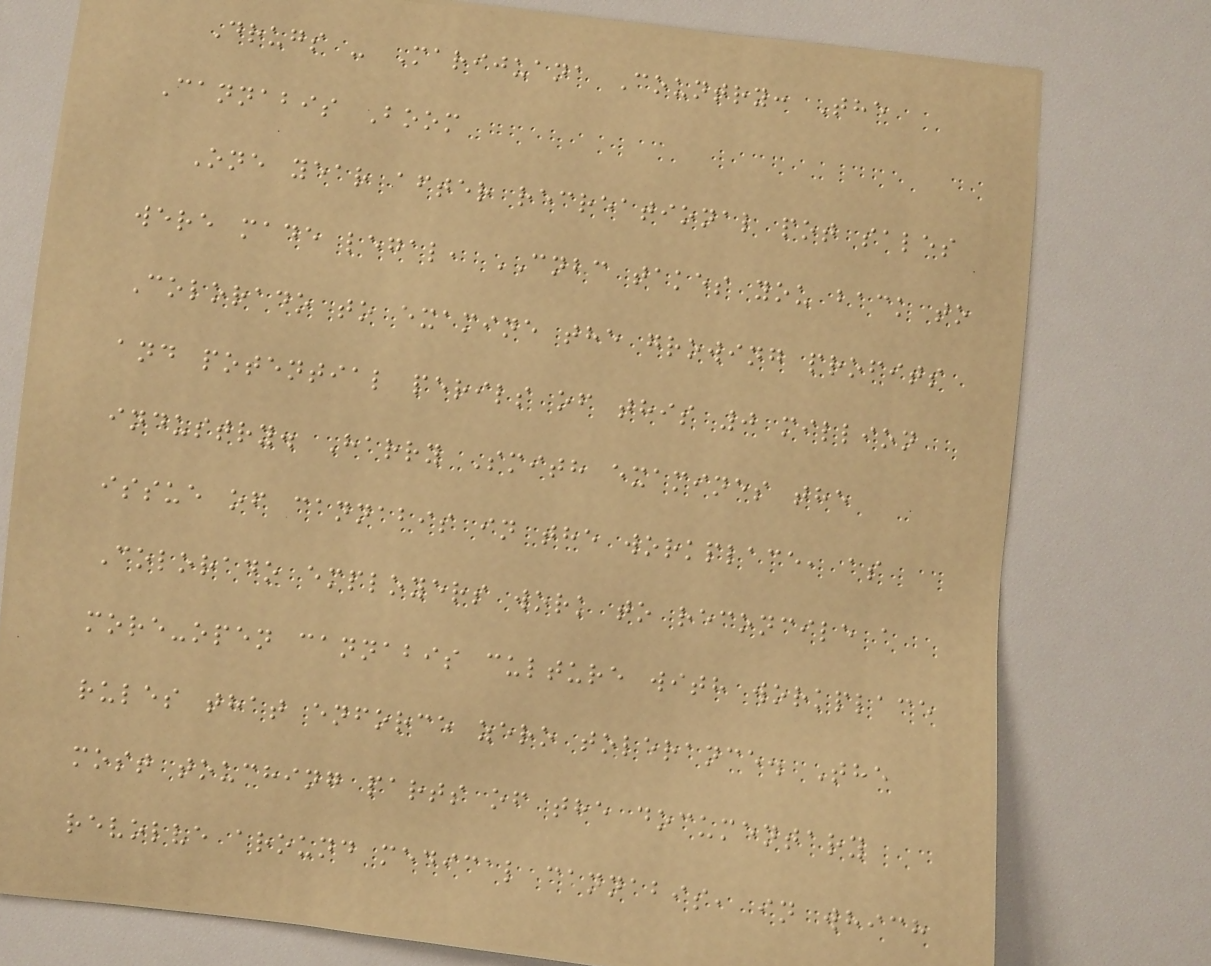Drugs - Marijuana Country: The
Cannabis Boom
One year after recreational pot sales
were made legal, CNBC takes you back to
Colorado to examine the growing profits
and potential perils of this 0 million
industry. Harry Smith examines the
issue of cannabis in the workplace, as
Colorado employers work to reconcile a
more-open cannabis culture with workplace
rules that enforce zero tolerance. The
most touching parts of the documentary
revolve around medical cannabis, in which
